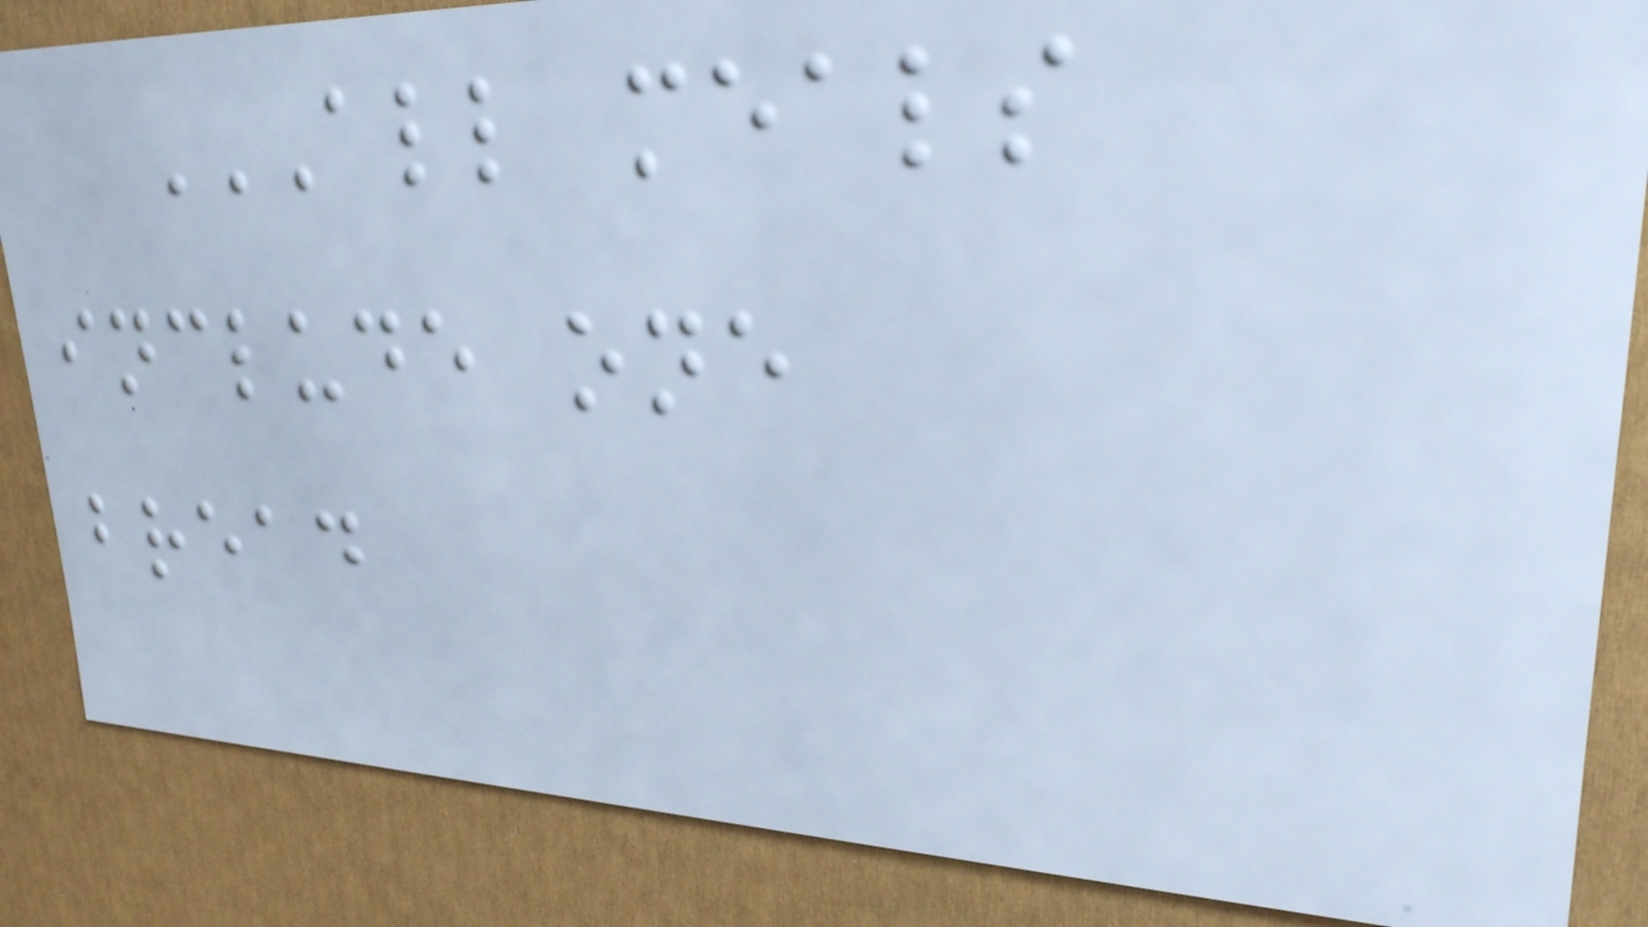ALL MEALS
INCLUDE ONE
BREAD
